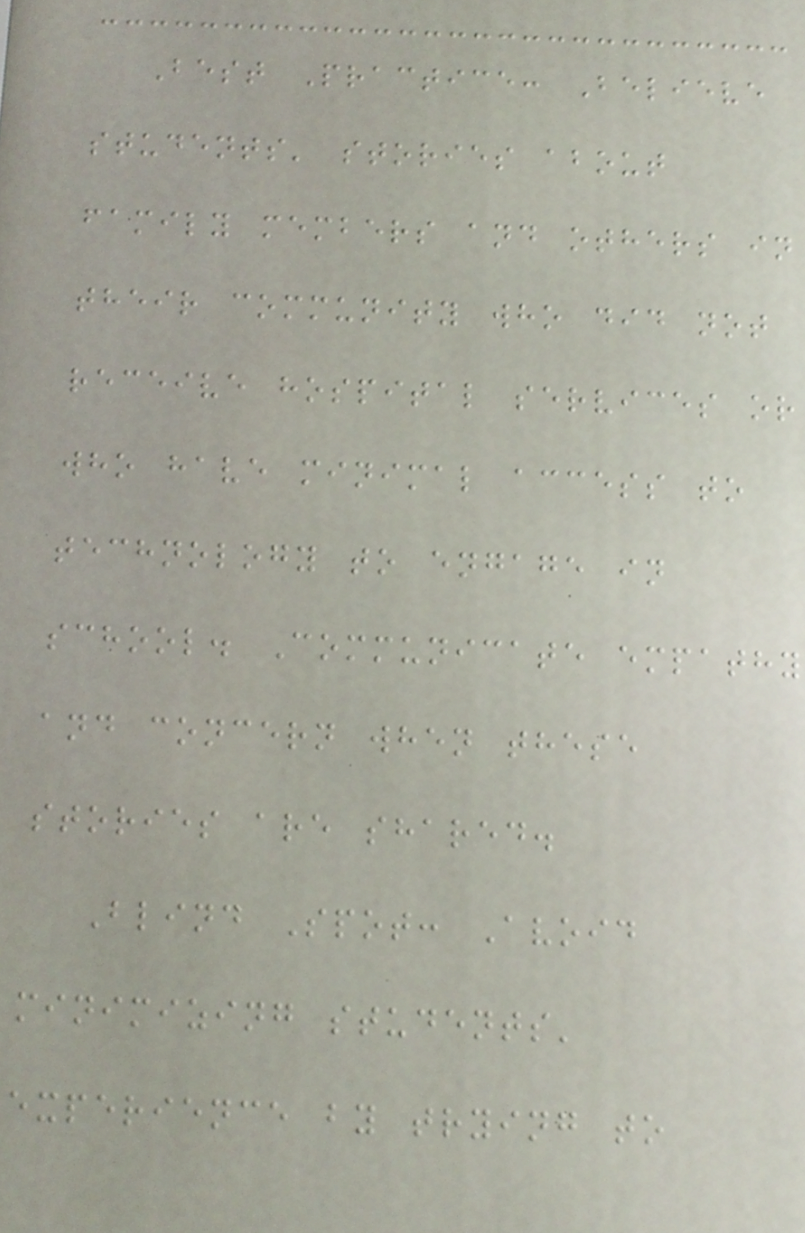Best Practice: Believe
students' stories about
family members and others in
their community who did not
receive hospital services or
who have minimal access to
technology to engage in
school. Communicate empathy
and concern when these
stories are shared.
Blind Spot: Avoid
minimizing students'
experience by trying to
